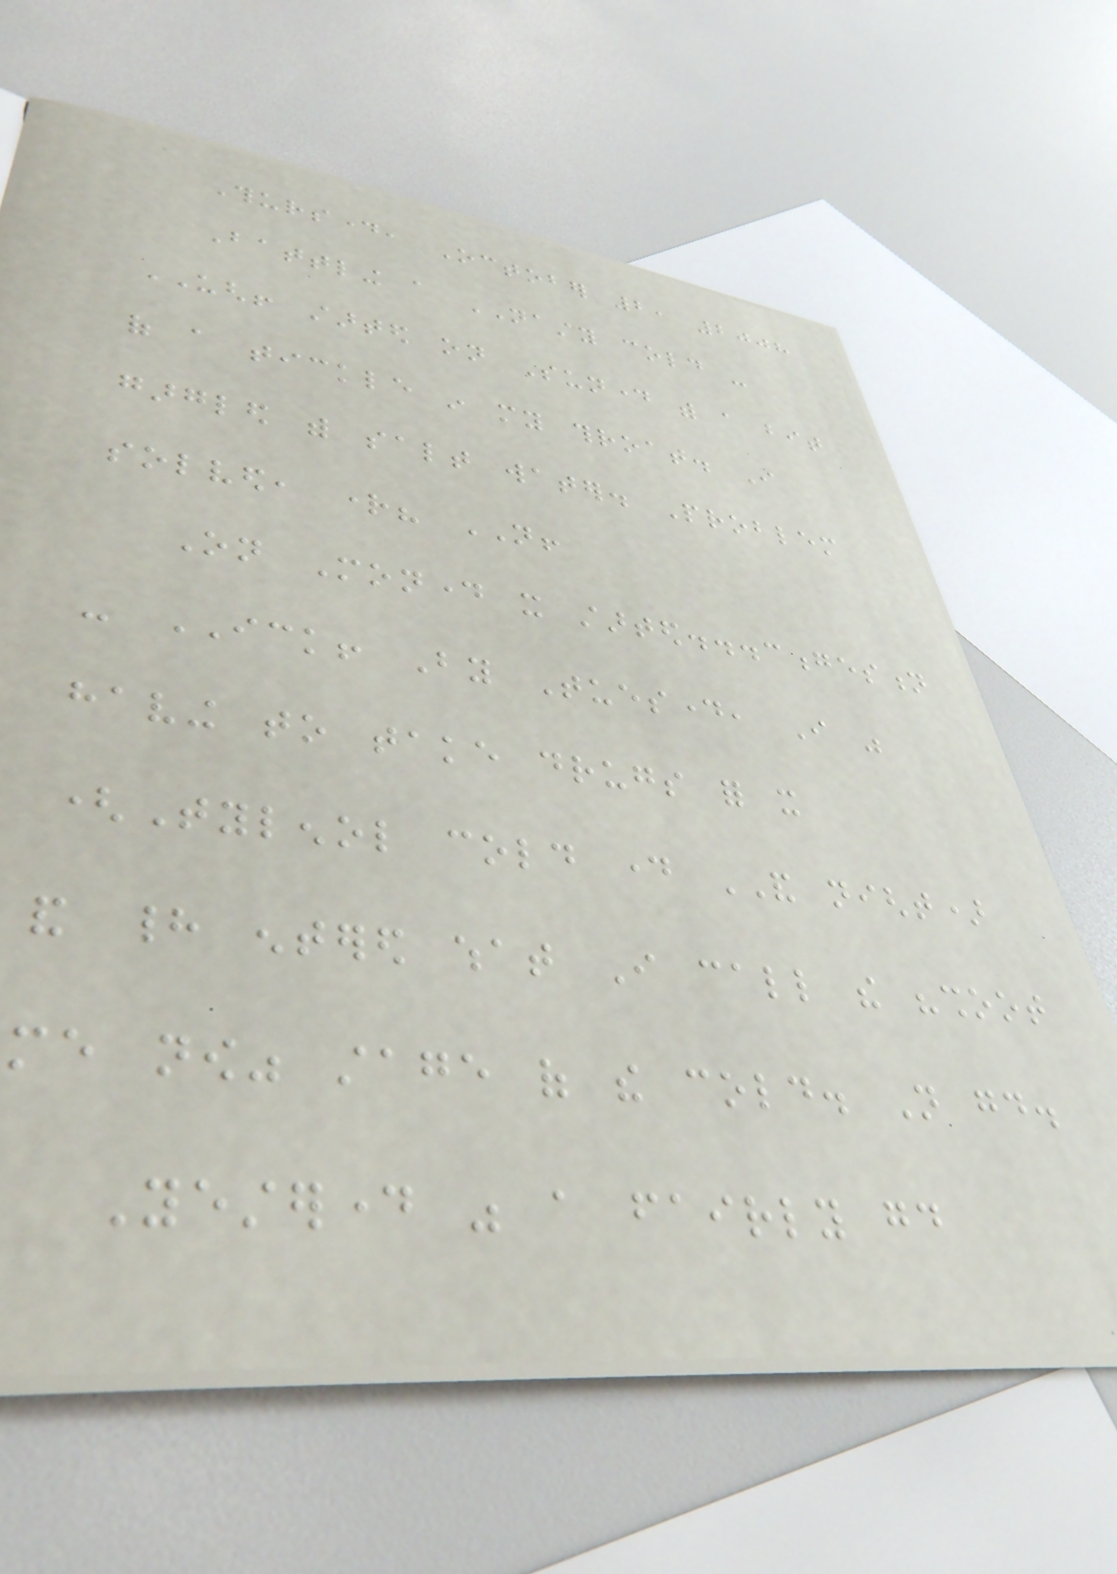Thursday, October 2, 2008
Battling a NASTY cold -
UGH! started on Sunday with a bit
of a tickle in my throat. I
gargled with salt water. Problem
solved, right? NOT!
On Monday it started...congestion
- ICK! By Tuesday, I was
having to take drugs for it
(Tylenol cold day AND night)
and had entered what I call the "shoot
me now" stage of the cold. Not good.
Yesterday was a fairly good
